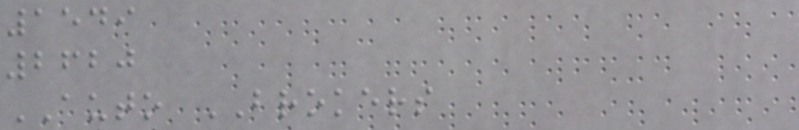1549
2620
AUTO BROKERS
